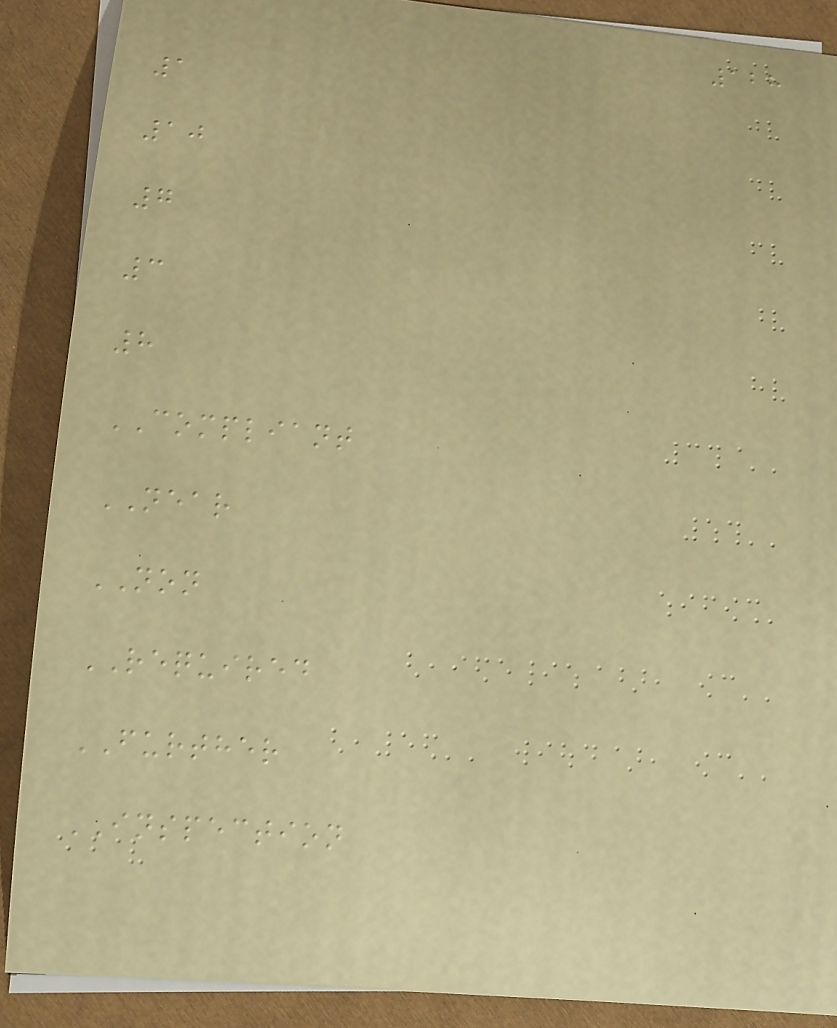128
1
10
7
3
8
COMPLIANT
NEAR
NON
REQUIRED
FURTHER
INSPECTION
